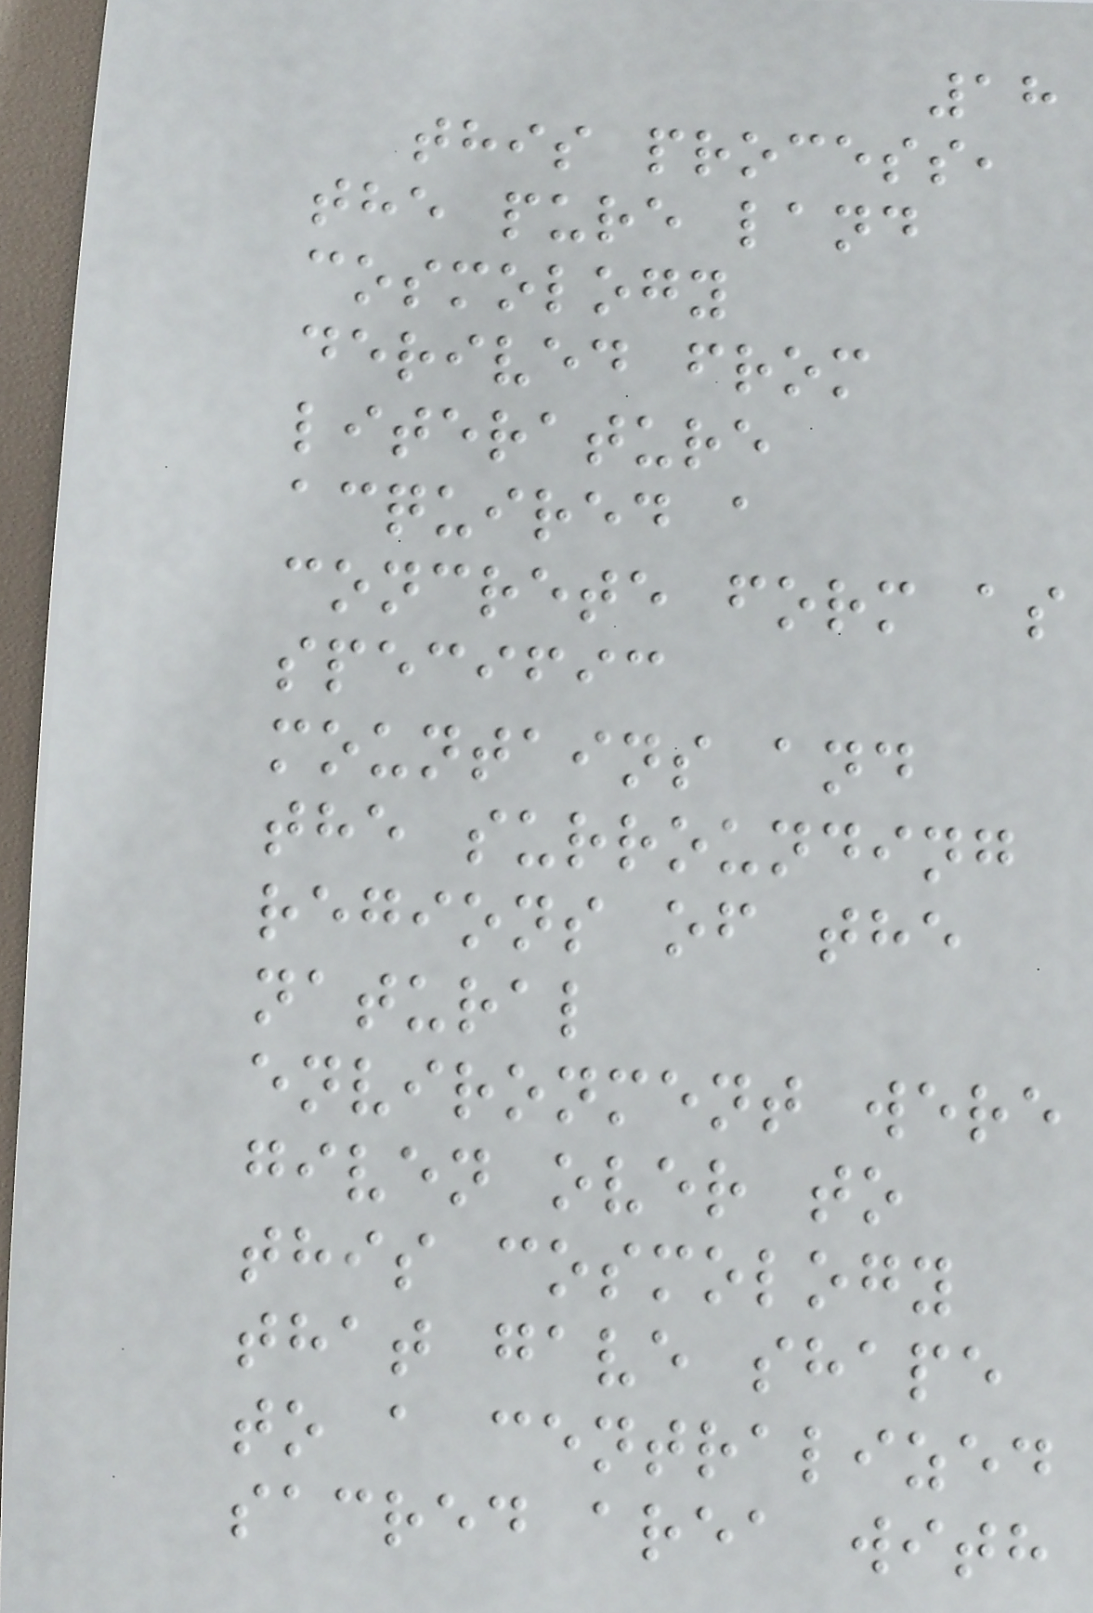18
this process,
the pure land
cosmology
derived from
literature
acquired a
concrete form as
specific
mountains and
the surrounding
regions of the
natural
environment were
given over to
this cosmology
that gave shape
to a centralized
sacred area with
